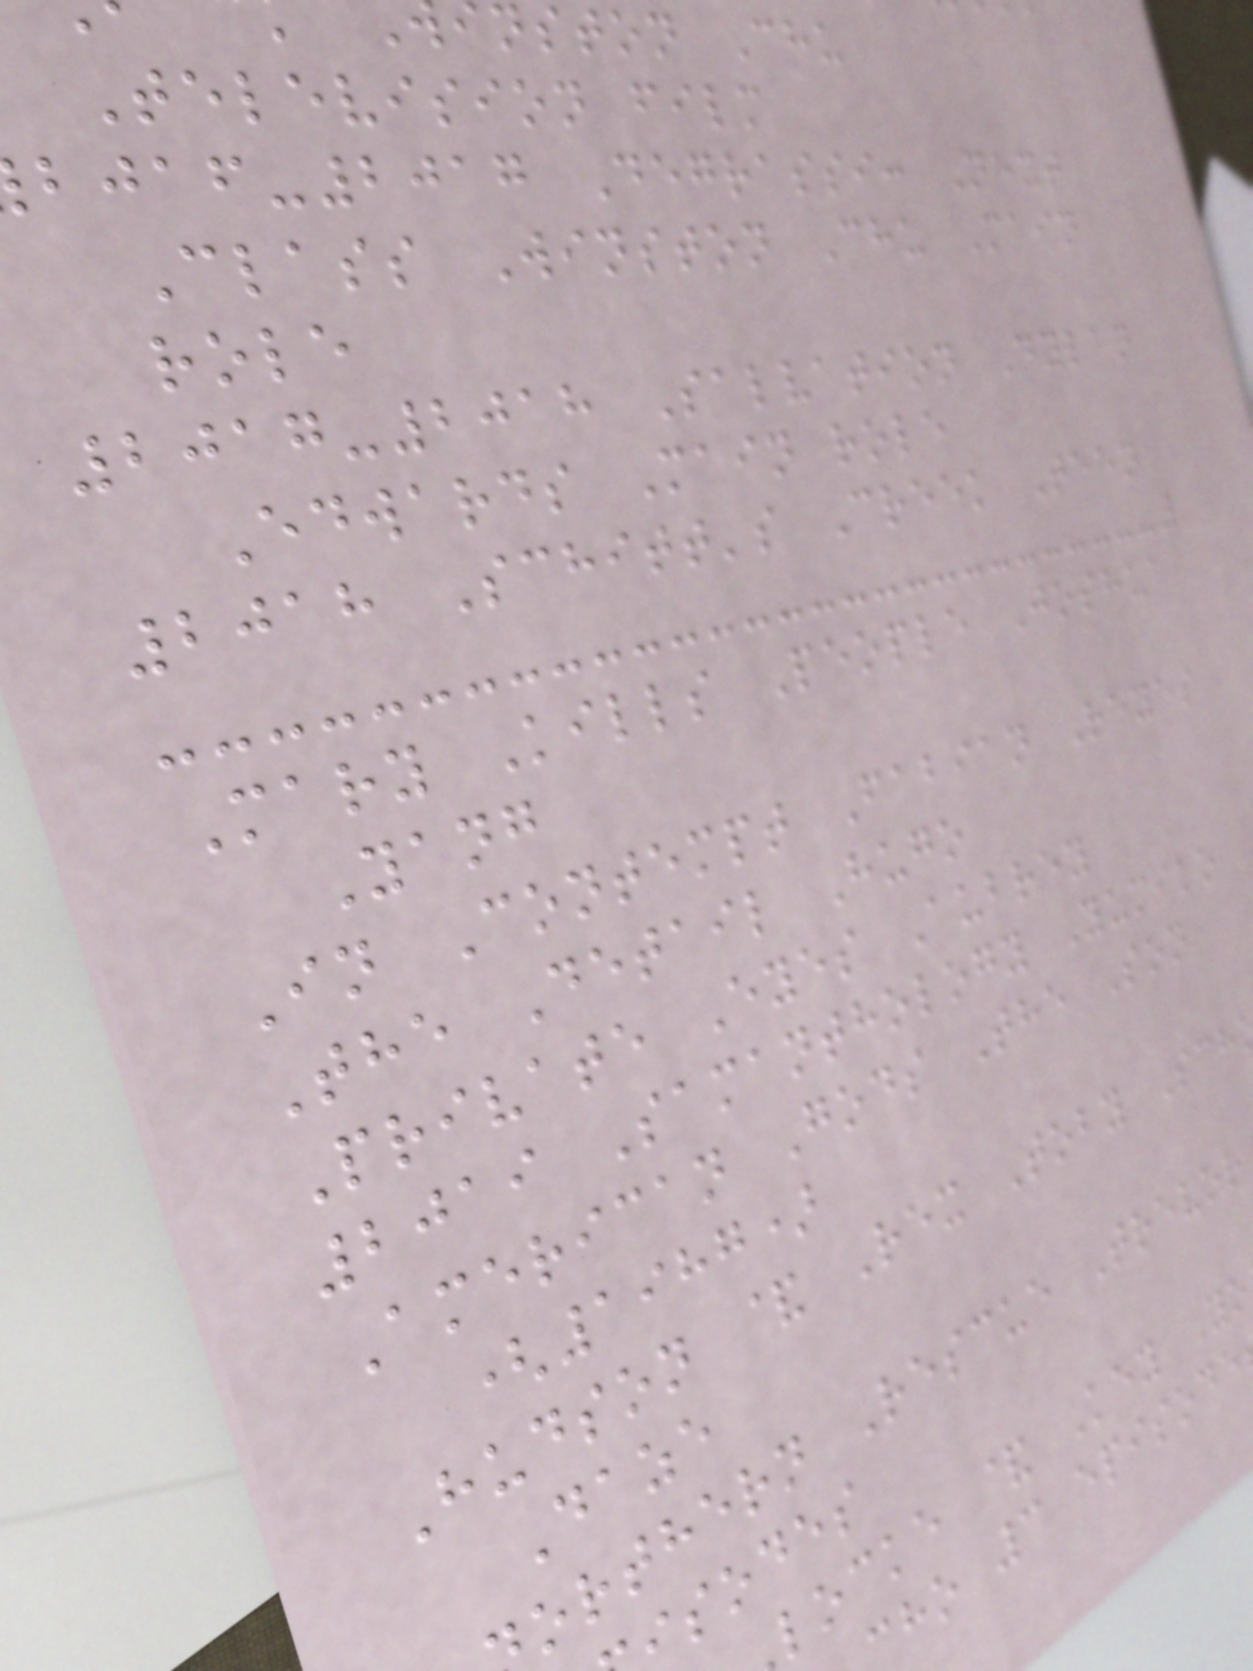nston Chu
Television film
-2017 Degrassi: Next
Class Winston Chu Main
role
2017-2018 Salvation Dylan
Edwards Main role
2018 Schitt's Creek Teen
Mary Kills People Joshua
Yang
In Contempt Fabian Reyes
The Detail Hugo
Private Eyes Aubrey
2019 Samanthology Yumiko
American Gods The Son
(1987)
Hudson & Rex Toby Sch
Daze
orthern Rescue Trevor
sodes
locke & Key Yo
ho 3 episode
